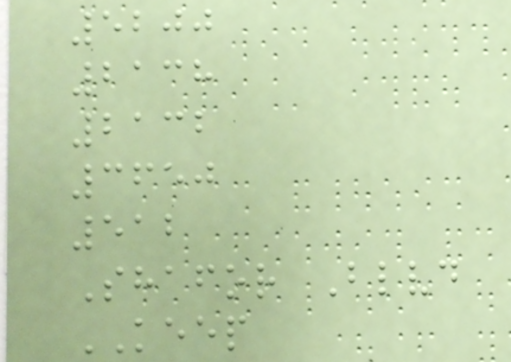5200
2138
2132
3650
512
Shafor Blvd
KEEP
